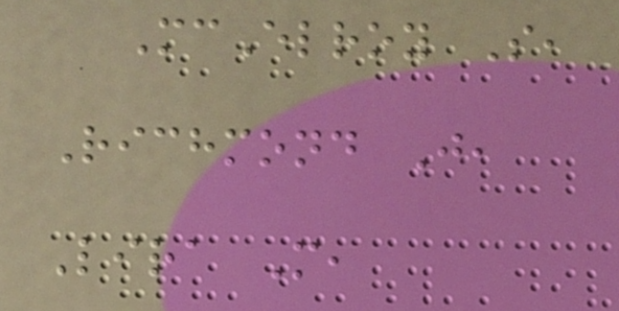McElroy S,
Richmond J,
Lira M,
